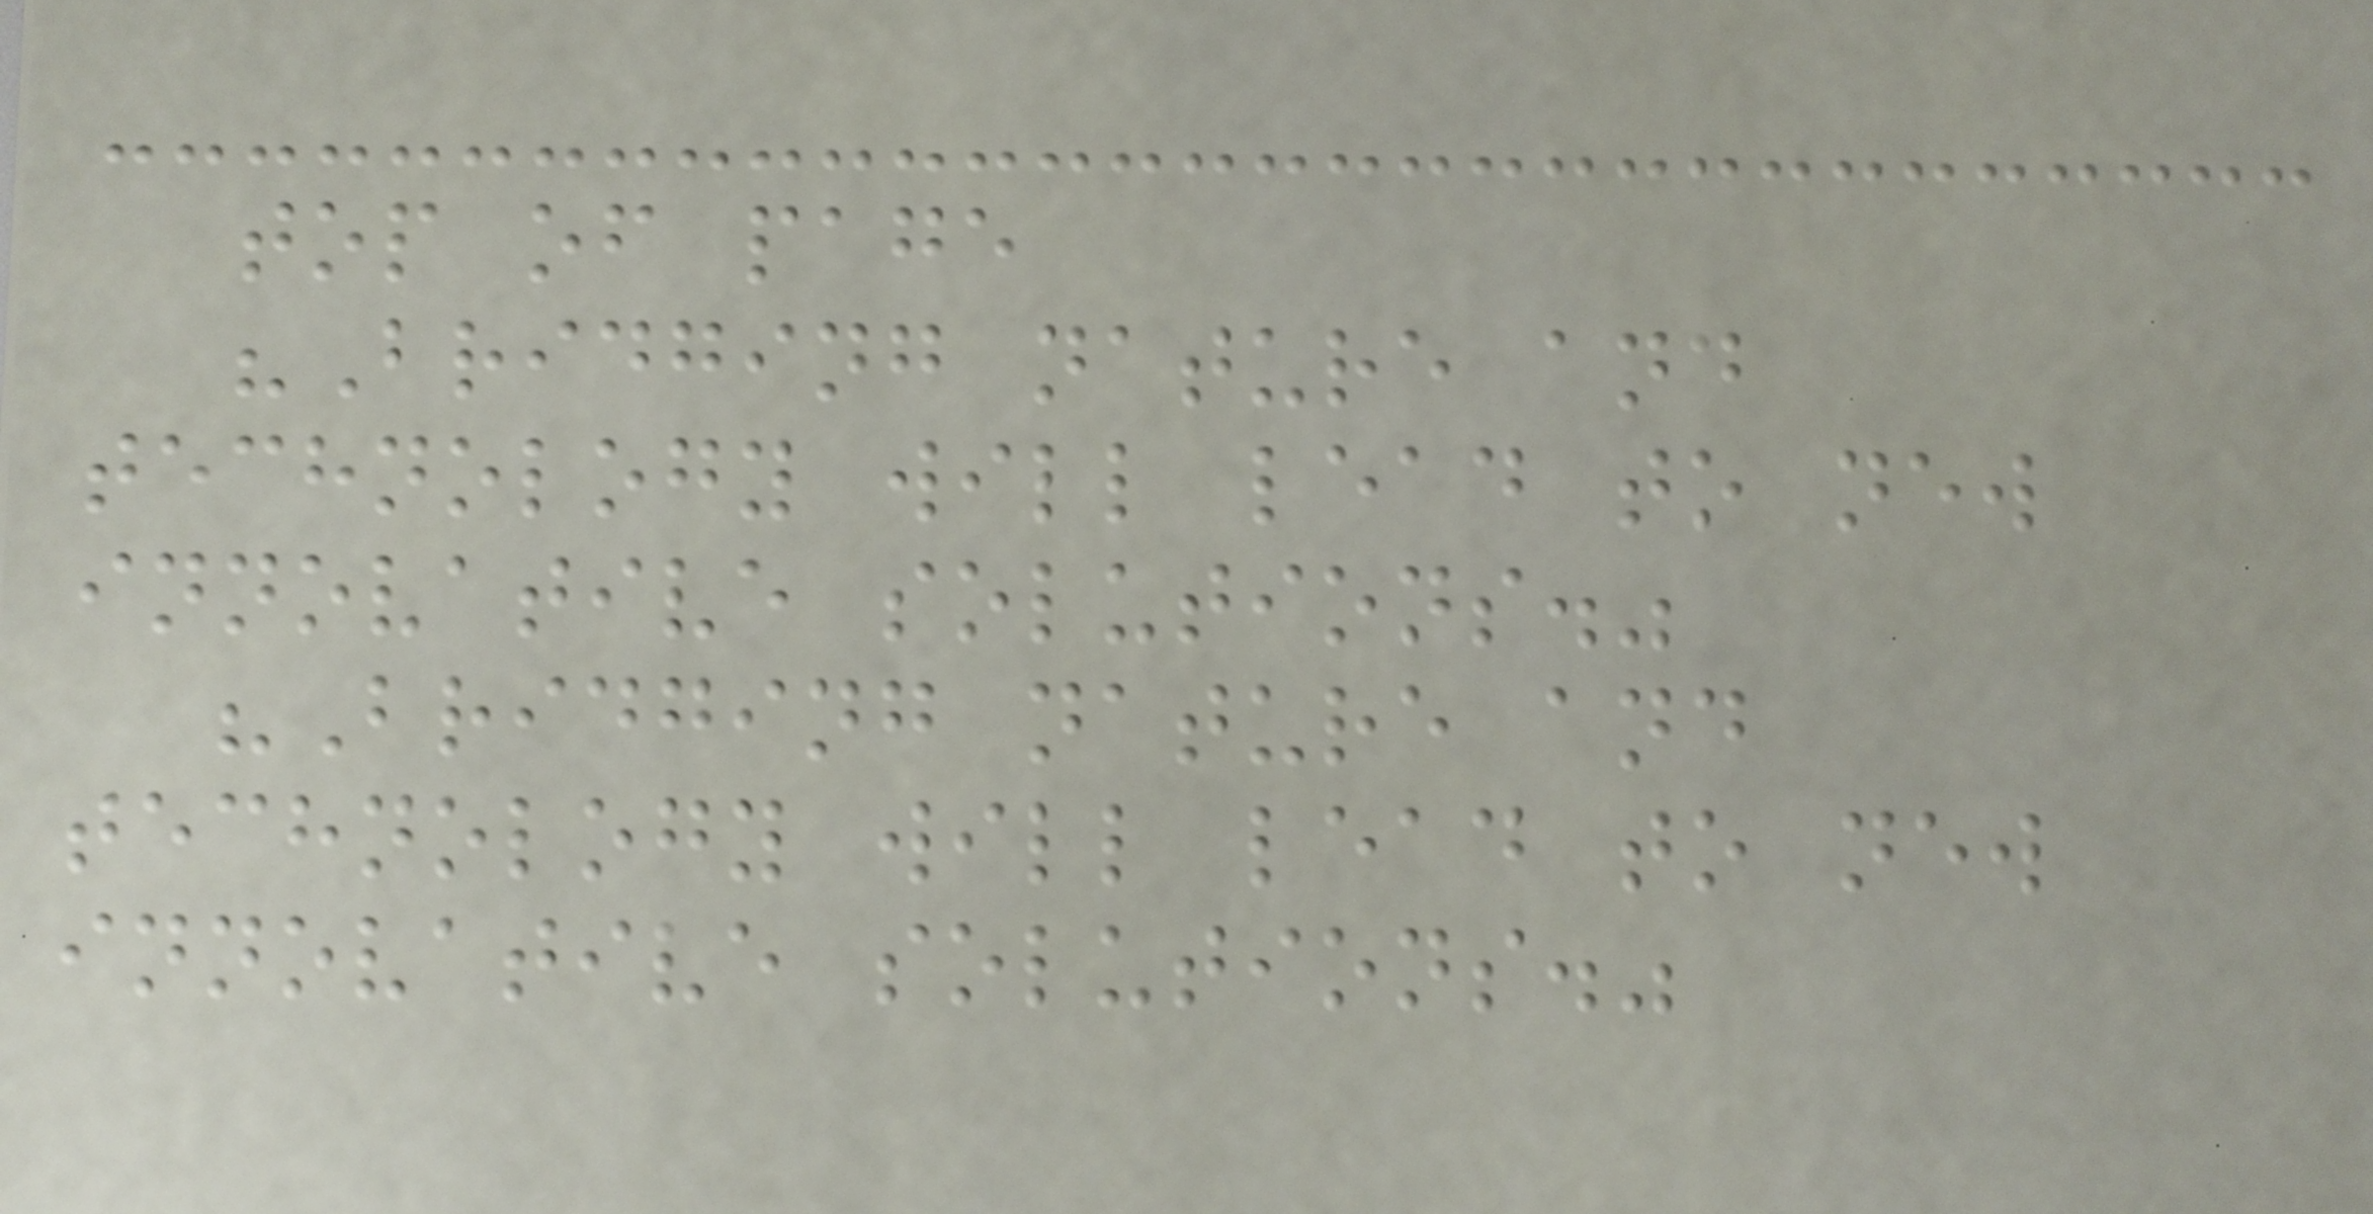top of page
"Bridging nature and
technology will lead to new
innovative solutions."
"Bridging nature and
technology will lead to new
innovative solutions."
